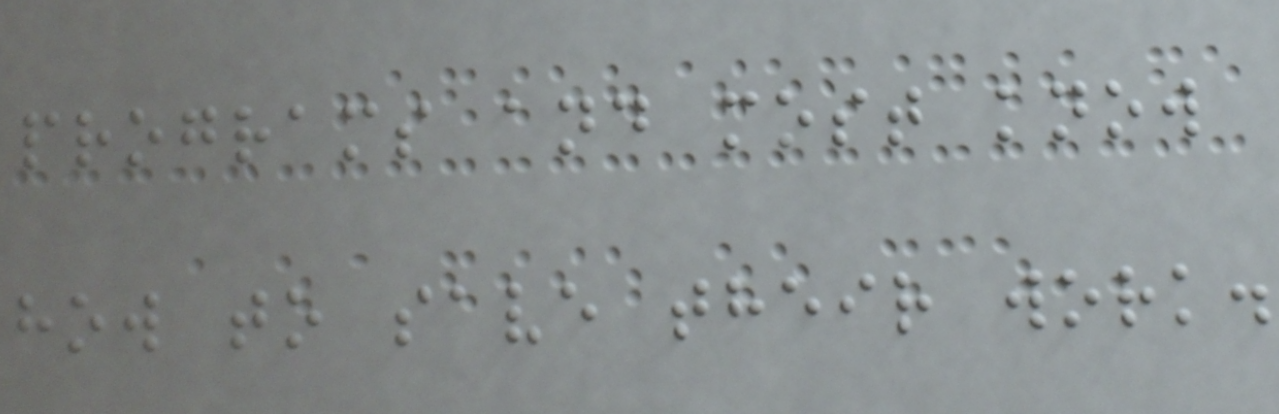programs and most know
how to save their work.
